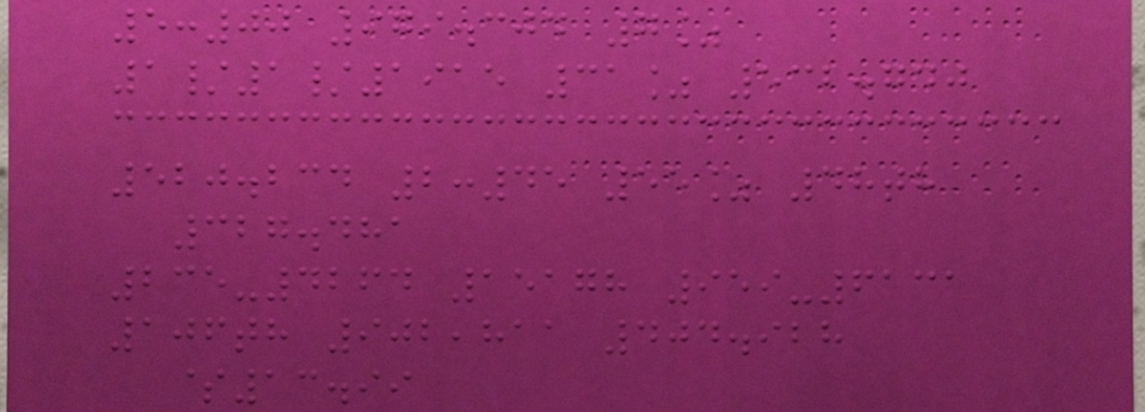5:00 979.304 7%
1/1/1915 31% 532.740
520.234 2:45 55% 48th
327.481
235-4264 15178 959-6131
106th 902,811 404.928
$13.99
